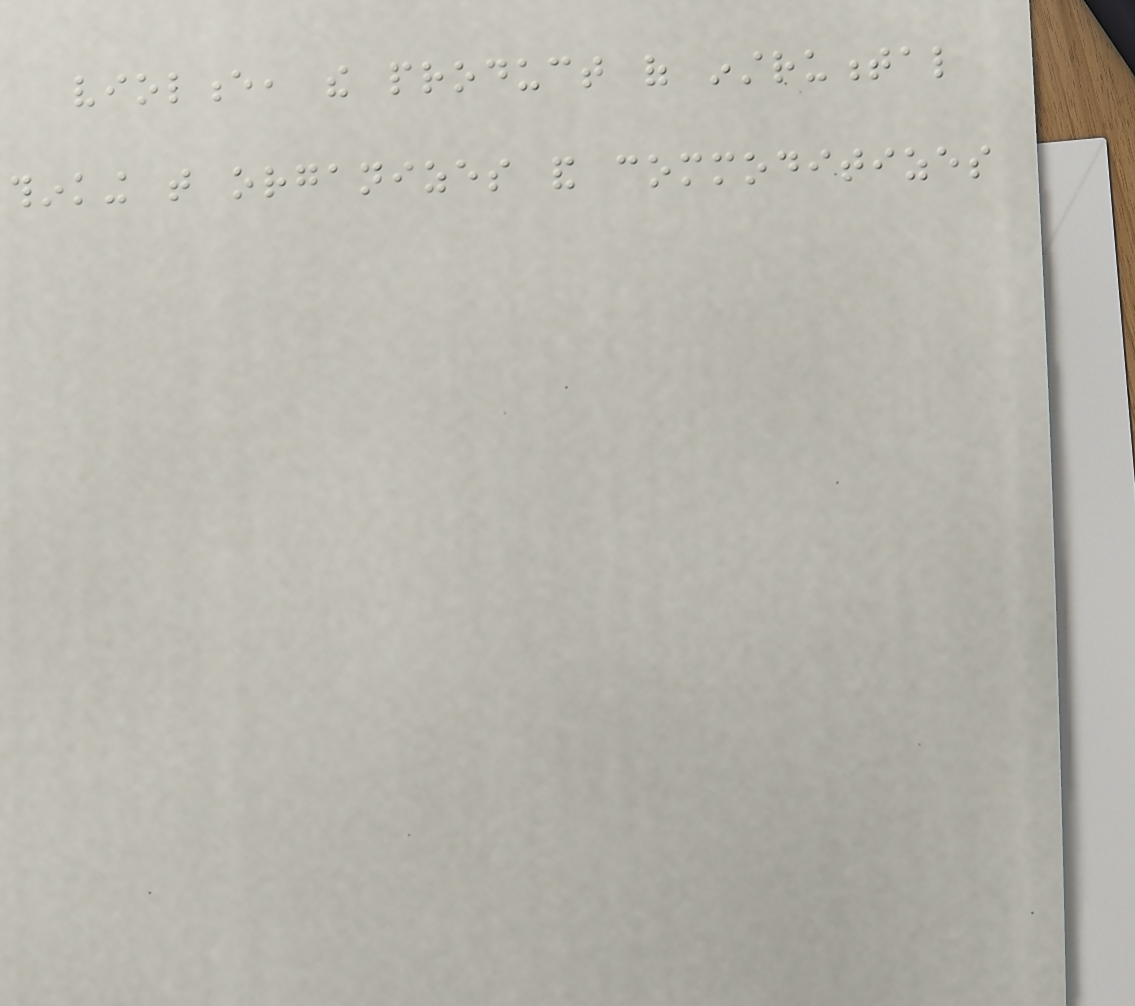violence, the product of instrumental
thinking that organizes and commoditizes
